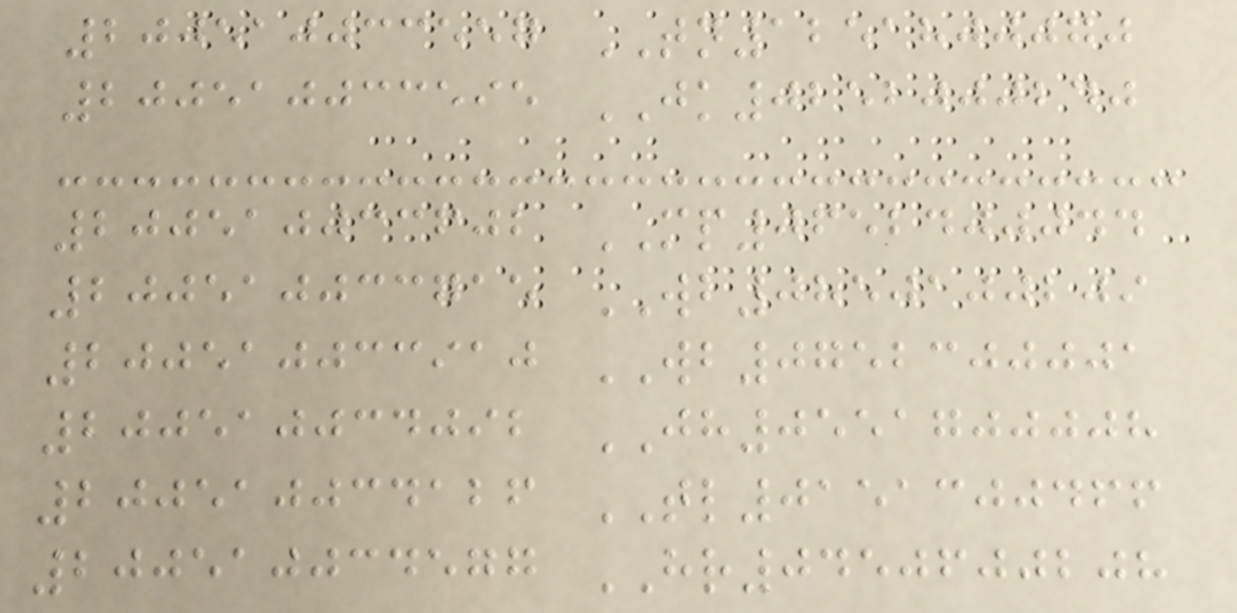200510033557 TN1251800070
200510033595 JK0252000240
200510033602 MP0652400044
200510033715 WB0850100209
200510033910 WB0752300001
200510034092 JH0551700008
200510034126 TL0151300466
200510034577 HR0450600208
